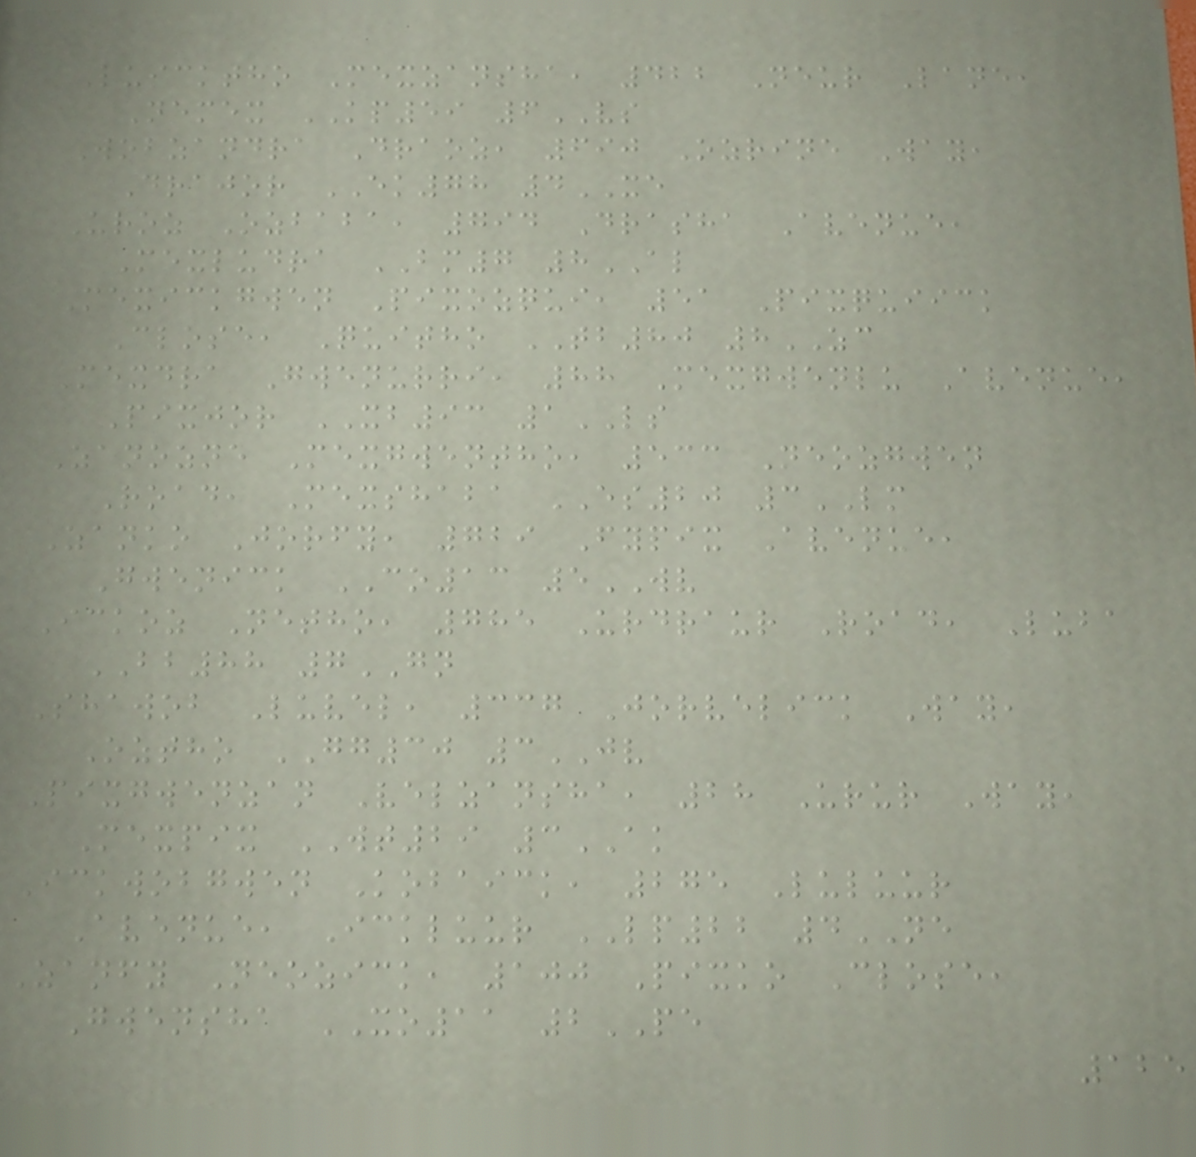Luicktho Mexzansha, 422 Neur Lane,
Nemex KP59 6VS
Wobzandra Draoz, 690 Ozrine Way,
Drajor EK78 4XE
Uroz Ozbaba, 794 Drasha Avenue,
Mexludra BM7 8AL
Mexickgwen Pixozqui, 51 Pixquiick
Close, Quitho TB80 8ZC
Mexdra Gwenurri, 88 Mexgwenlu Avenue,
Pixjor XB93 1LS
Zanozne Mexgwentho, 533 Neozgwen
Road, Mexshaba ES20 3LM
Zanko Jorfy, 729 Fypix Avenue,
Gwenick CO13 5WV
Ickoz Netho, 785 Urdraur Road, Luba
BB88 7GN
Shawob Luvel, 337 Jorvelick Way,
Oztho GG30 3JV
Pixgwenzan Velzansha, 28 Urur Way,
Mexpix WT29 3AK
Ickwobgwen Kobaick, 275 Luluur
Avenue, Ickluur LP22 4NE
Zanfy Neozick, 100 Pixko Close,
Gwensha XO11 2PE
125
